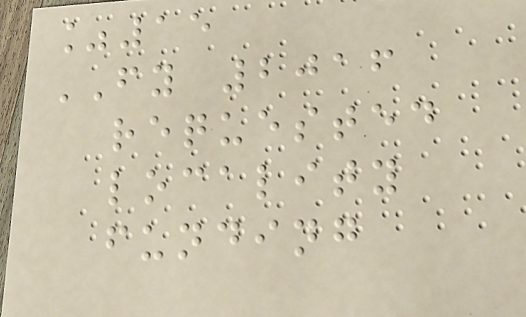%15
FY 2016
requested
locality
funding
